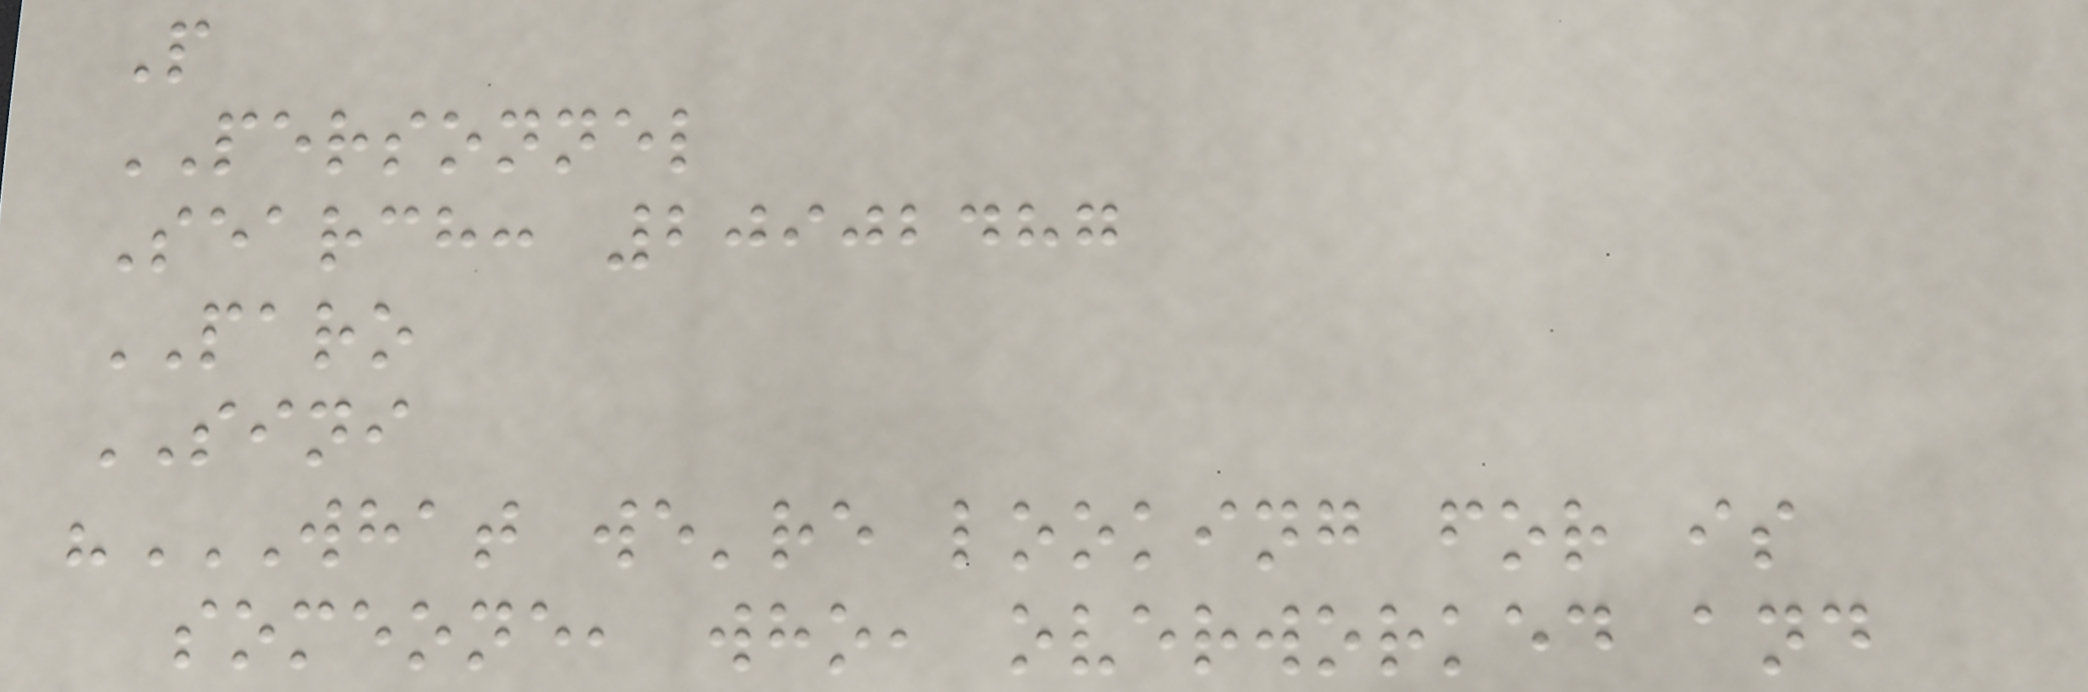P
PERSONNEL
Search: 20902487
PARO
SINI
"WHAT WE'RE LOOKING FOR IS
SOMEONE, WHO, OVERWORKED AND
